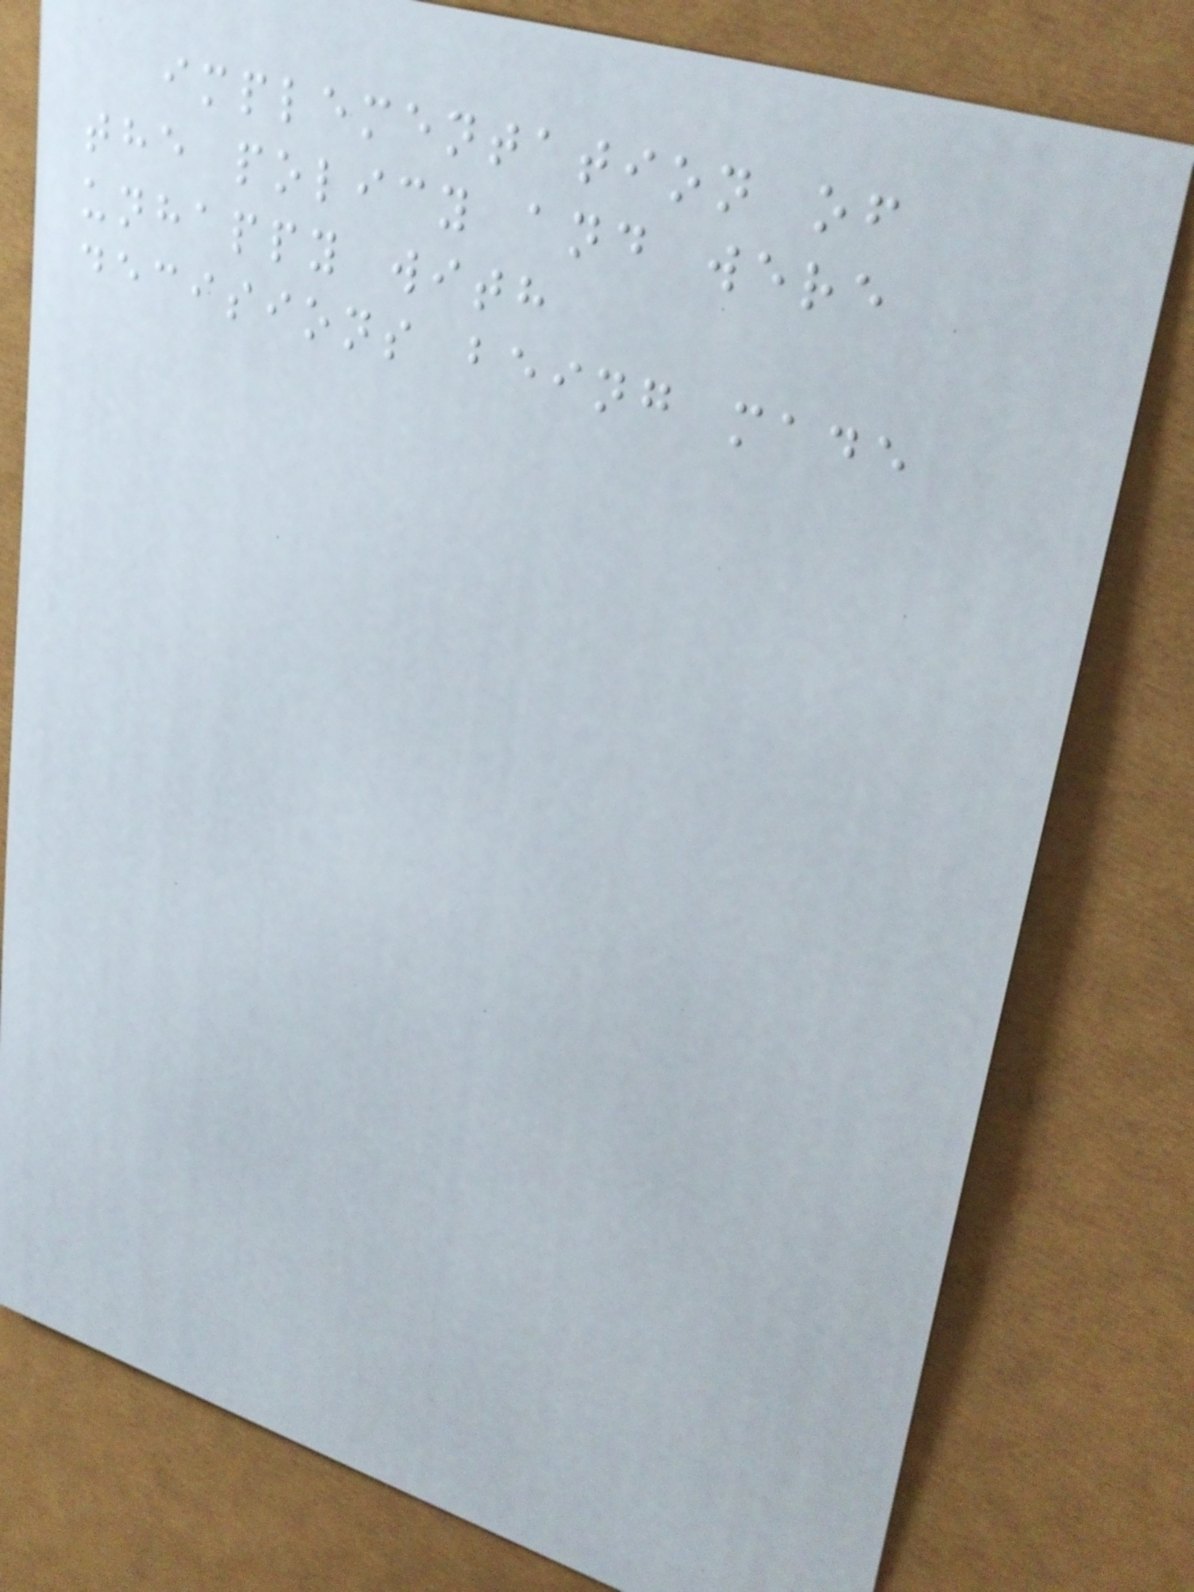implementation of
the policy and were
unhappy with
decisions being made
